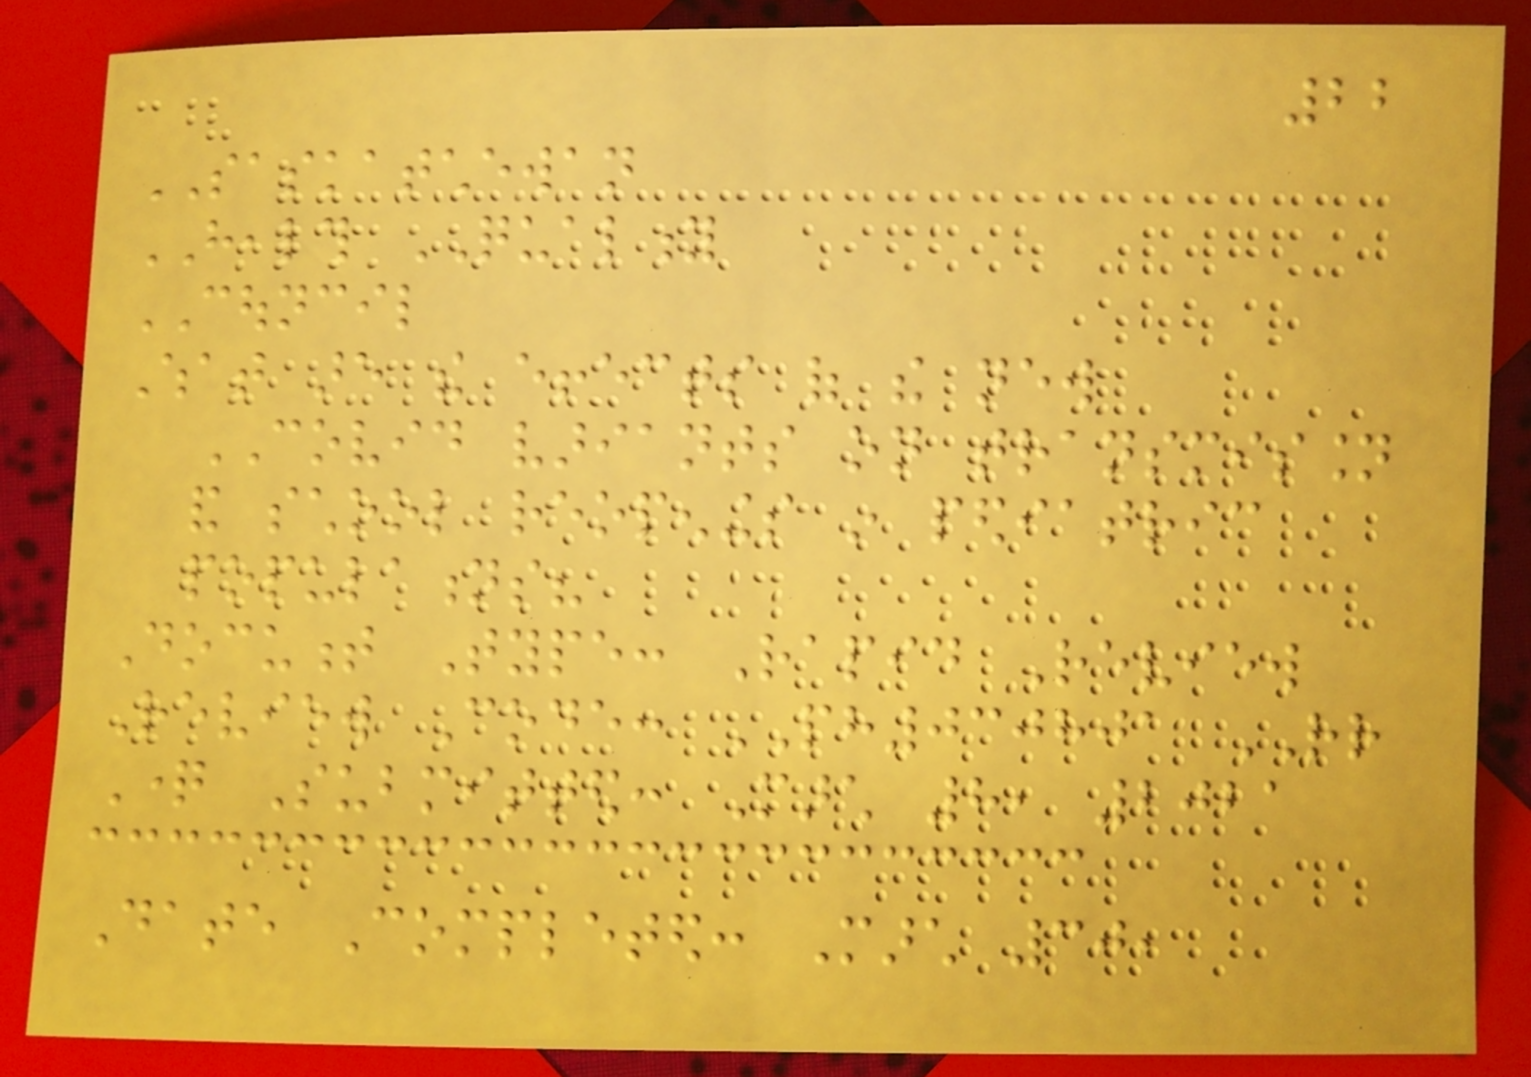22
SASKATCHEWAN
HEALTH QUALITY
COUNCIL
What are the effects of the new
COVID variants on transmission
and school reopenings in pediatric
populations?
Document Type: Rapid Review
Review Code: PH030801 RR
Question Submitted: March 8, 2021
Date Completed: March 30,
